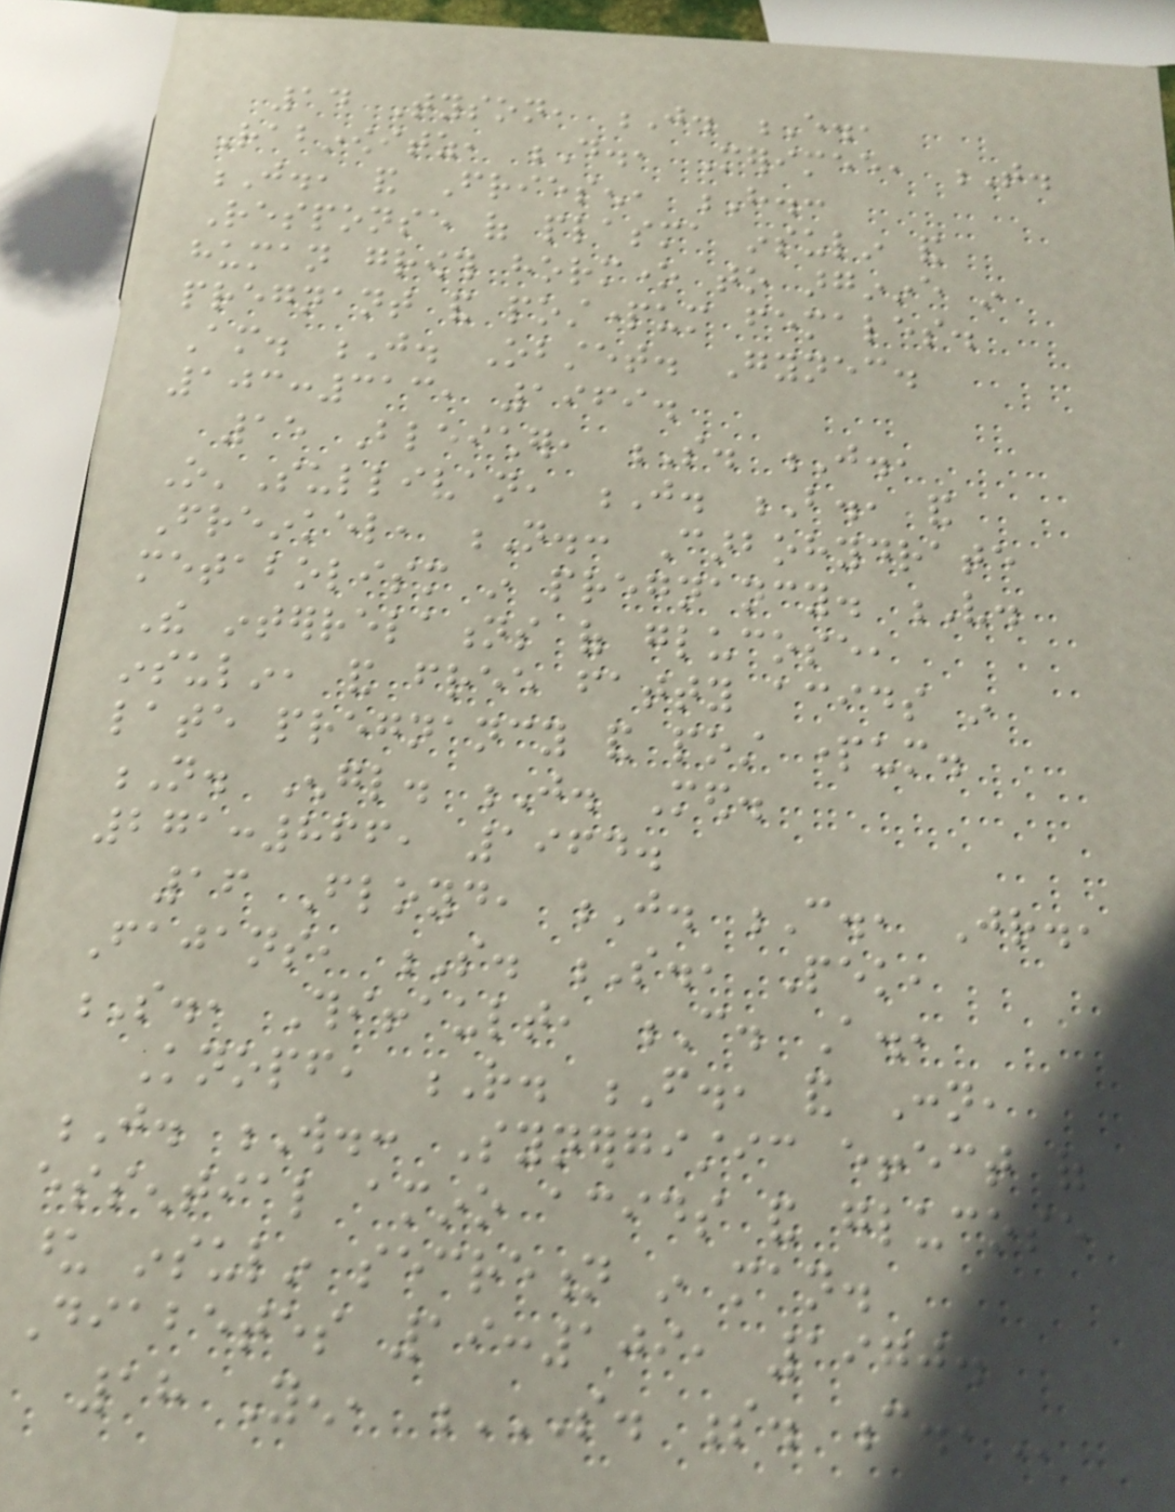14 Tyson, J. E.,
Rabinowitz, D., Merimee, T.
J., and Friesen, H.:
Response of plasma insulin and
human growth hormone to arginine in
pregnant and postpartum females.
Am. J. Obstet. Gynec.
103:313, 1969.
15 Bleicher, S. J.,
O'Sullivan, J. B., and
Freinkel, N.: Carbohydrate
metabolism in pregnancy. V.
The interrelations of glucose,
insulin, and free fatty acids in
late pregnancy and post partum.
N. Engl. J. Med.
271:866, 1964.
16 Floyd, J. C., Jr.,
Fajans, S. S., Pek,
S., Thiffault, C. A.,
Knopf, R. F., and Conn,
J. W.: Synergistic effect of
essential amino acids and glucose
upon insulin secretion in man.
Diabetes 19:109, 1970.
18 Yen, S. S. C.,
